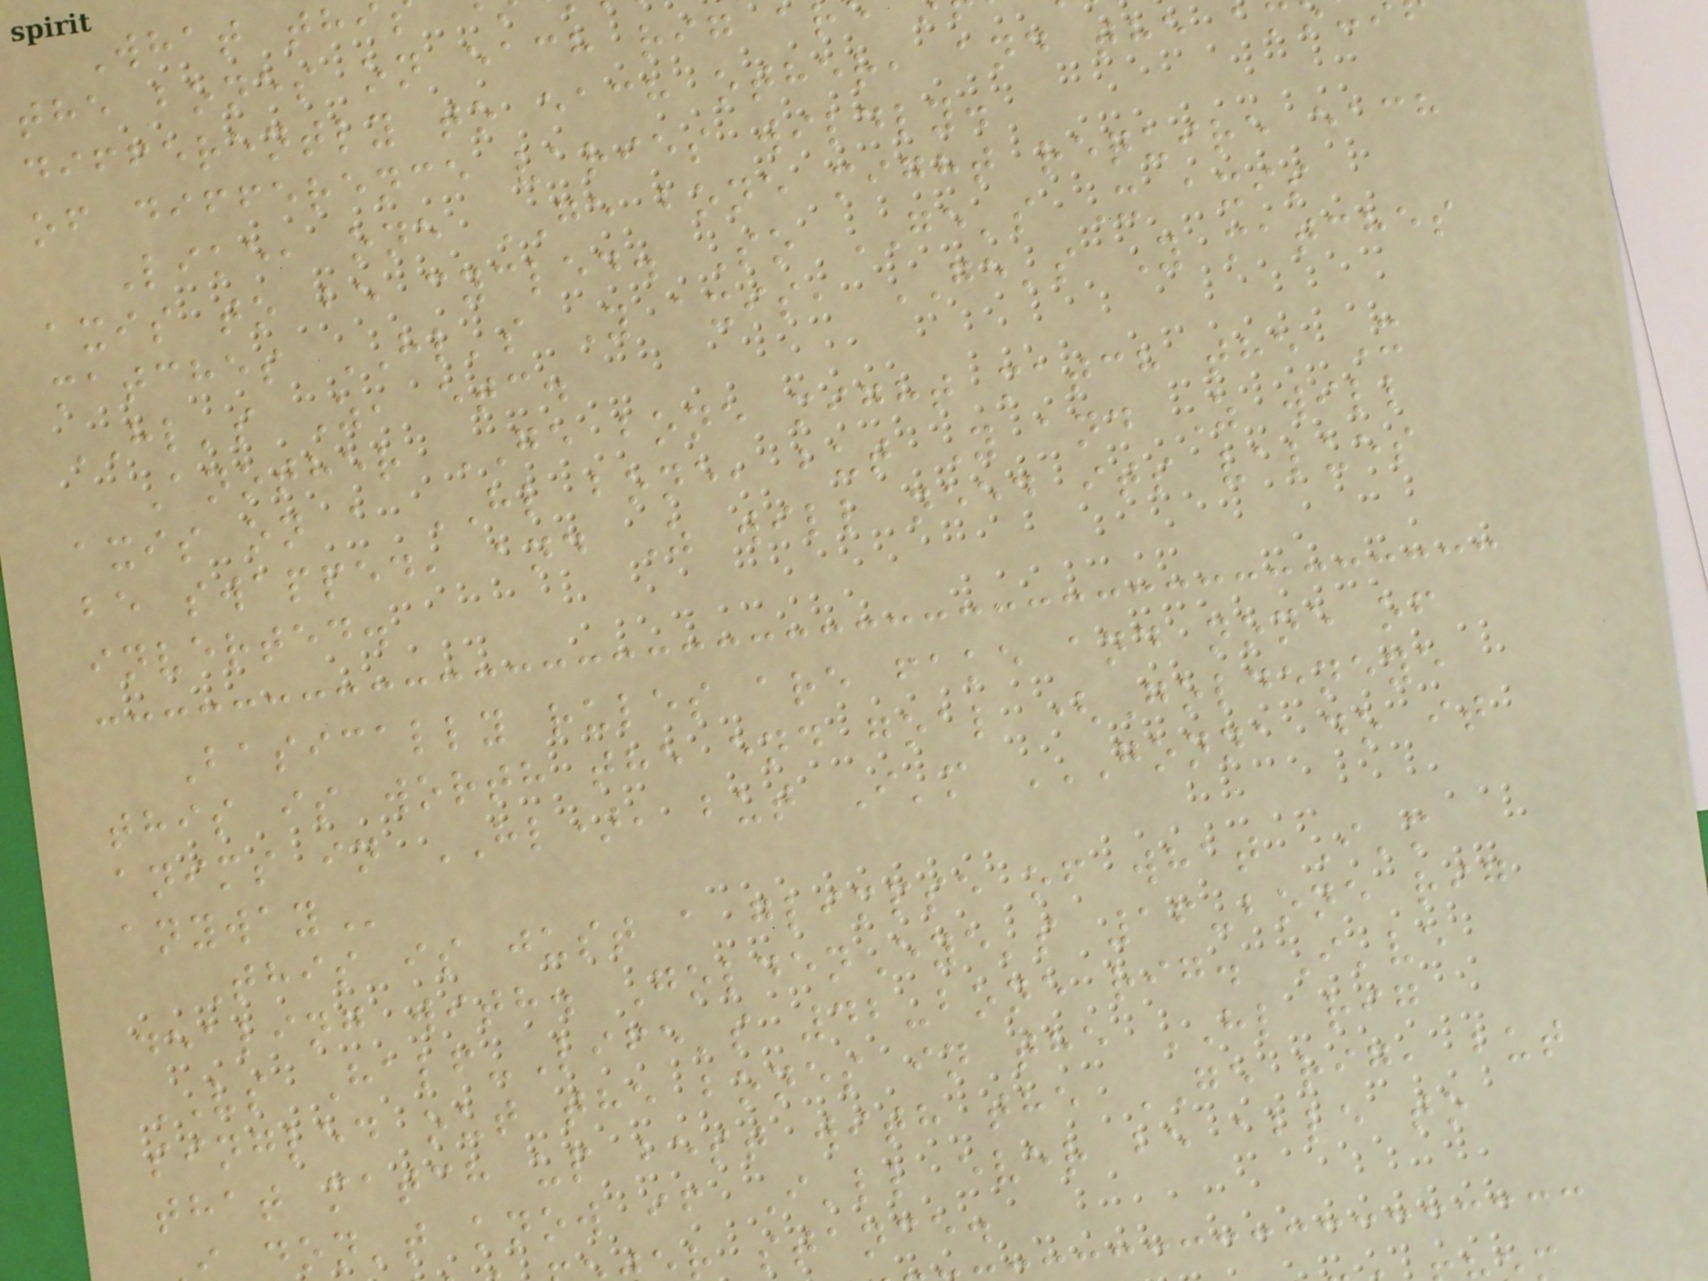the bones on each rig a
differently to each other, and the a
of difference varies wildly.
Like, one GE bone might require each
axis to be cycled. So GE's X axis
matches HL's Y axis, GE's Y matches
HL's Z, etc.
Another GE bone might match the X
axis on a HL bone, but Y and Z will
be swapped, and Z will need its values
inverted.
Basically rules are fake and none of
this is worth the end goal (Goldeneye
anims in HL), but I'm GONNA DO IT
This is just a glimpse of what I'm
dealing with. GoldenEye's 16-bone rig
VS Half-Life's 42-bone rig. I've
singled out the bones in the HL rig
that match up best with the GE rig, but
don't know if I'll ever be able to
stance.
